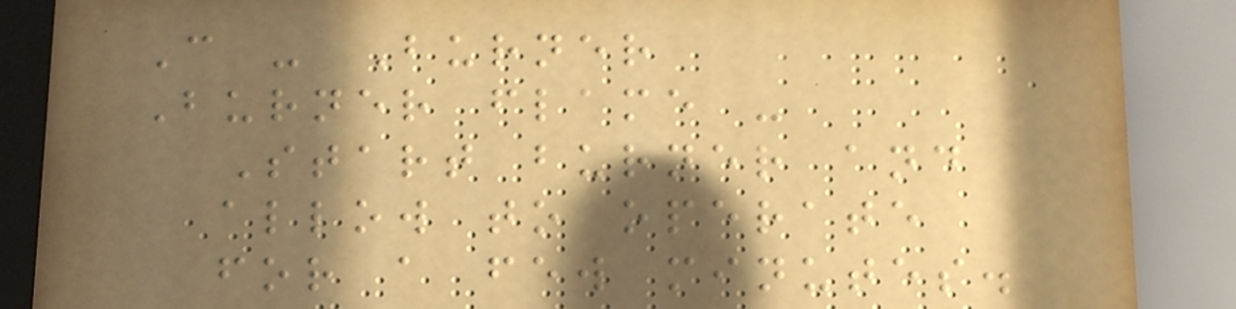C - Burner
Burner flame -
Start burner and
allow to operate
for a few minutes.
